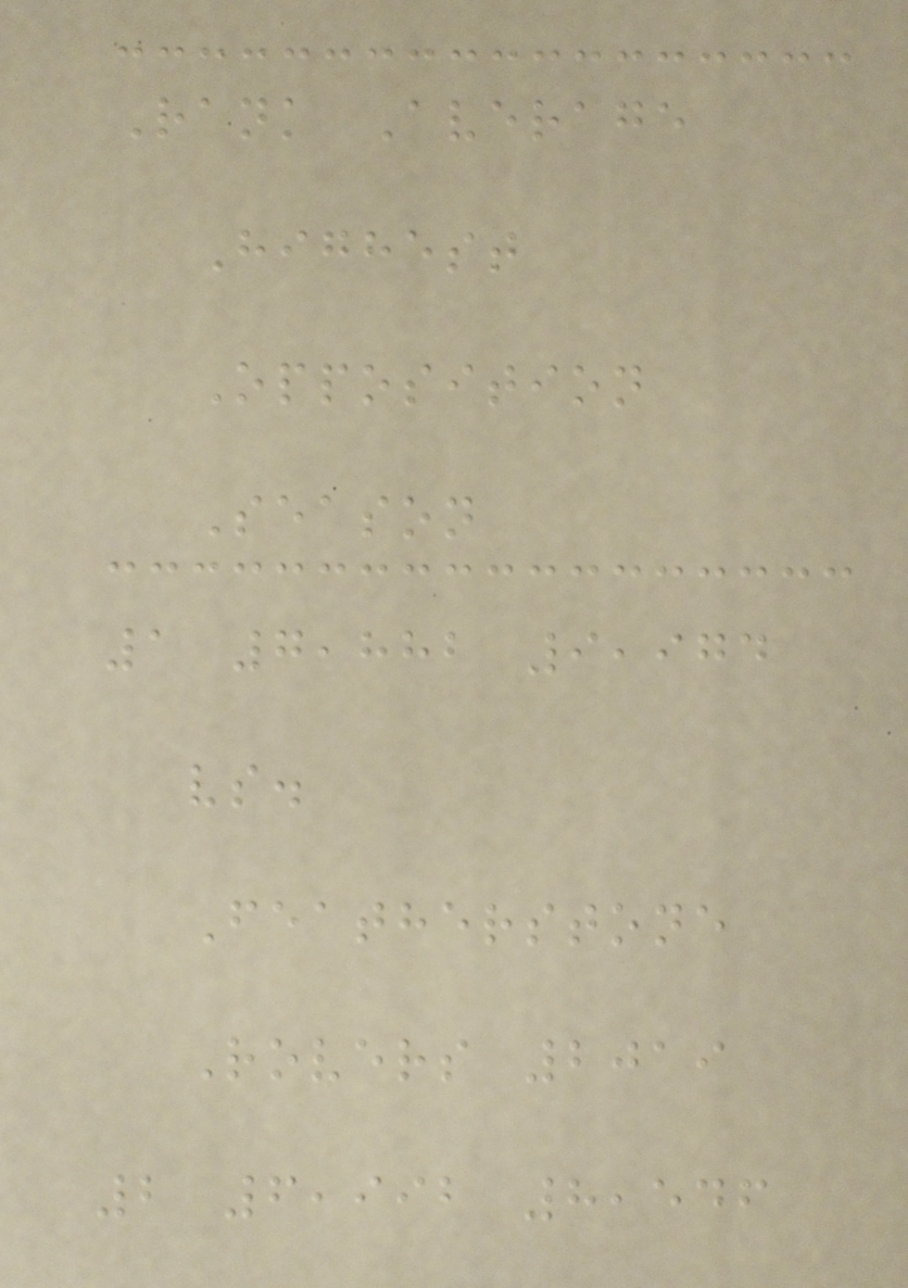Rank Average
Highest
Opposition
Season
1 7,882 9,974
vs.
Featherstone
Rovers 2019
2 6,992 8,546
